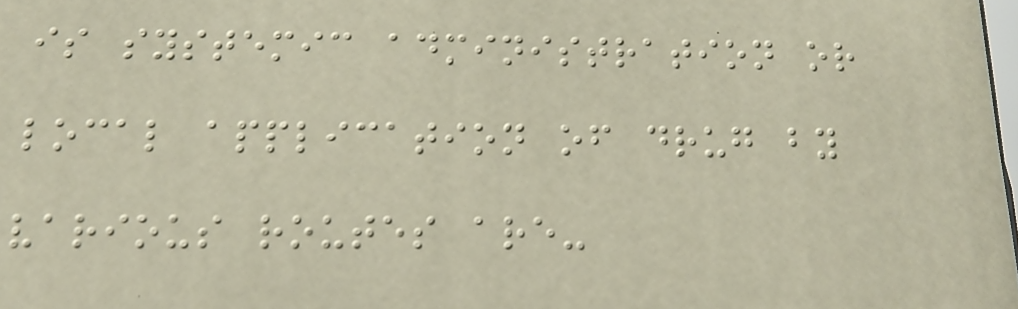is systemic administration or
local application of drug by
various routes are-
